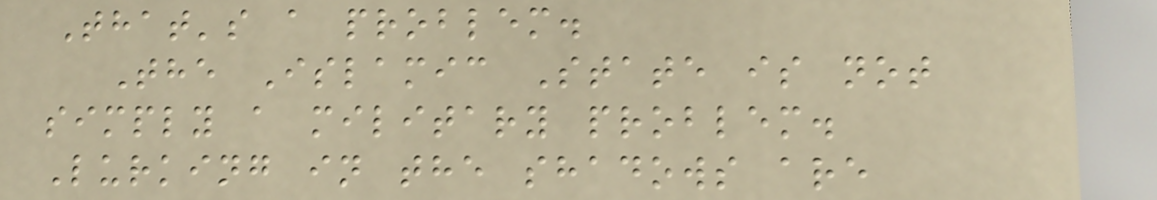That's a problem.
The Islamic State is not
simply a military problem.
Lurking in the shadows are
